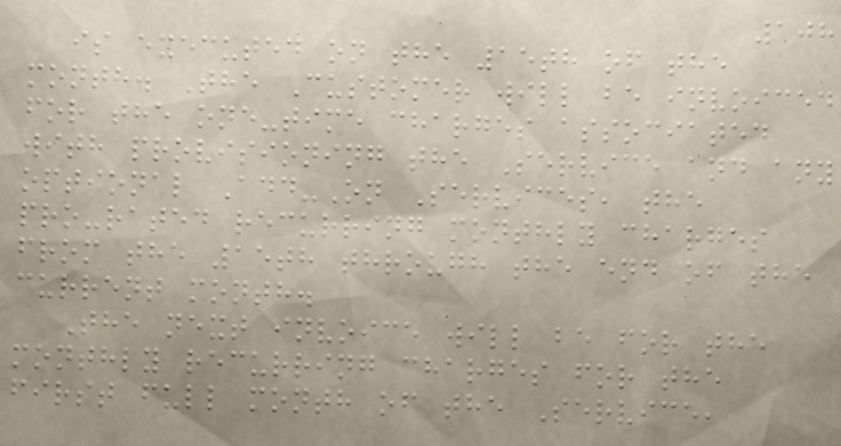108
is executed on the 15th of the
month. The Customer will be invoiced
for the one-time charges associated
with provisioning the Service and any
optional Add-On Services, the
pro-rated recurring monthly charges
from the 15th through the end of the
current month.
The next invoice will be for the
monthly recurring charges for the
first full month of the Service,
